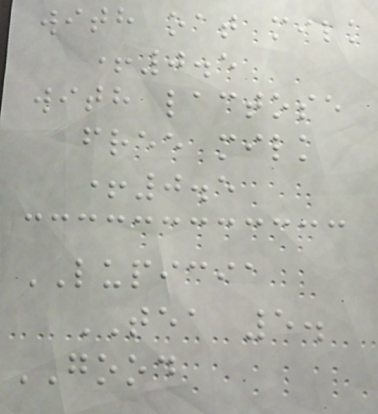with oat milk
+0.5
with lactose
free milk
+0.5
LUPICIA
TEA 5.
GOOD
